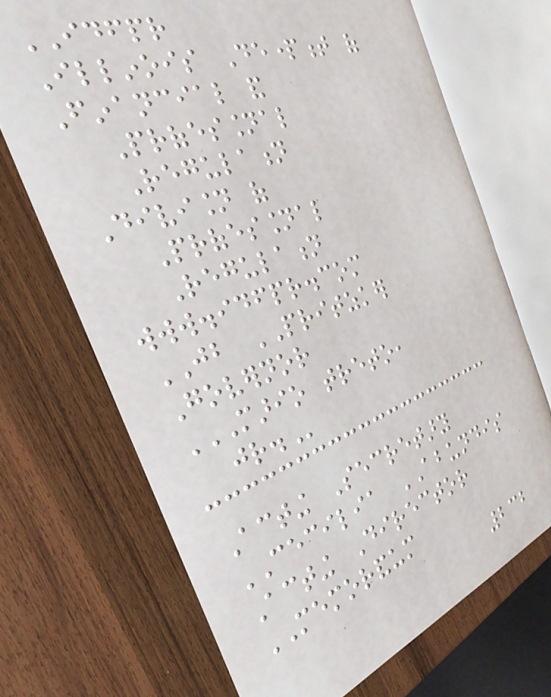IDFPR
Illinois Department of
Financial and
Professional
Regulation
Division of
Professional
Regulation
www.idfpr.com
JB PRITZKER
Governor
MARIO TRETO,
JR.
Acting Secretary
CECILIA ABUNDIS
Acting Director
MEMORANDUM
232
